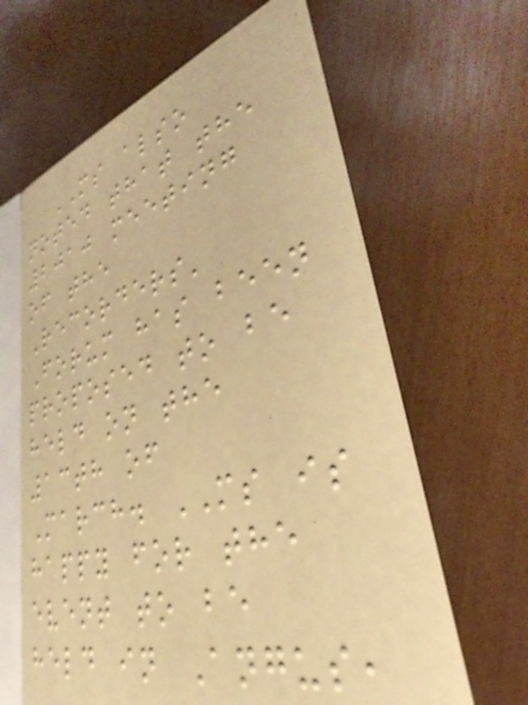MS also
noted that the
2010 meeting
of the
Recorders'
Forum has been
proposed to be
held on the
13th of
March. MS is
happy for the
event to be
held in Angus,
